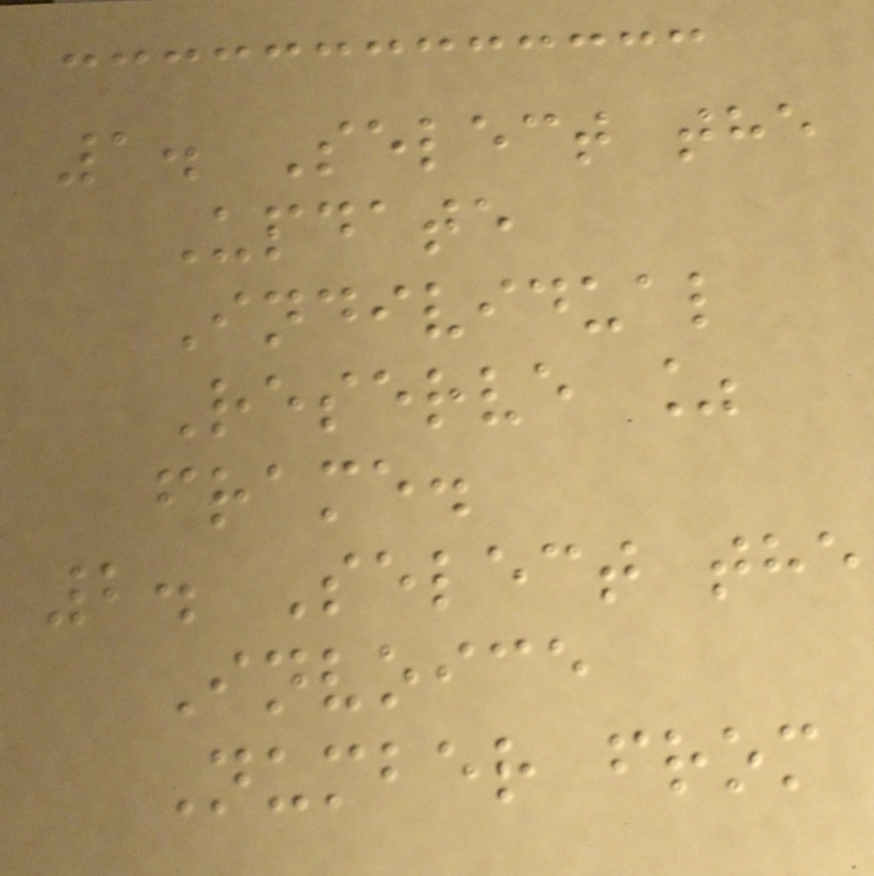1. Select the
Update
Individual
Reserve %
frame.
2. Select the
Invoice
Number from
